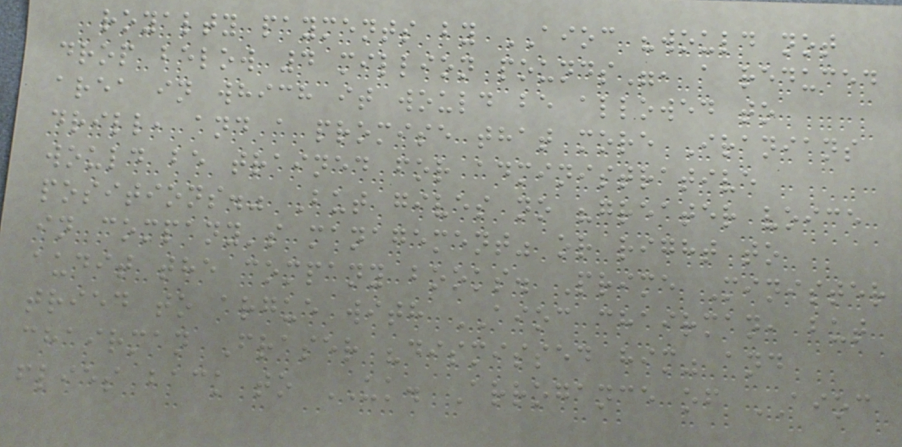royalty payments by AIOC "would not
drop below 4 million pounds", a reduced
area in which it would be allowed to
drill, and a promise that more Iranians
would be trained for administrative
positions." But gives no "greater voice
in company's management" or right to
audit the company books. Prime Minister
tried to argue with AIOC chairman, but
chairman Fraser "dismissed him" and
flies back to UK. Arrogance of AIOC
